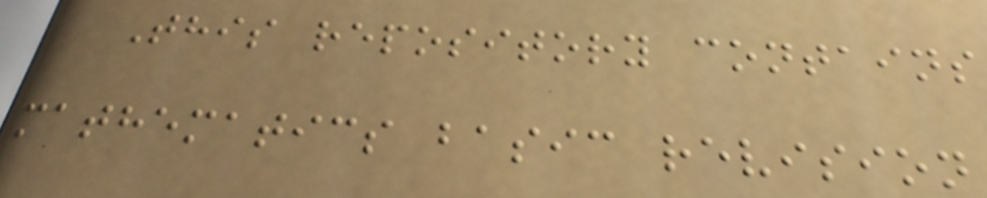This repository contains
mathematics basic revision
